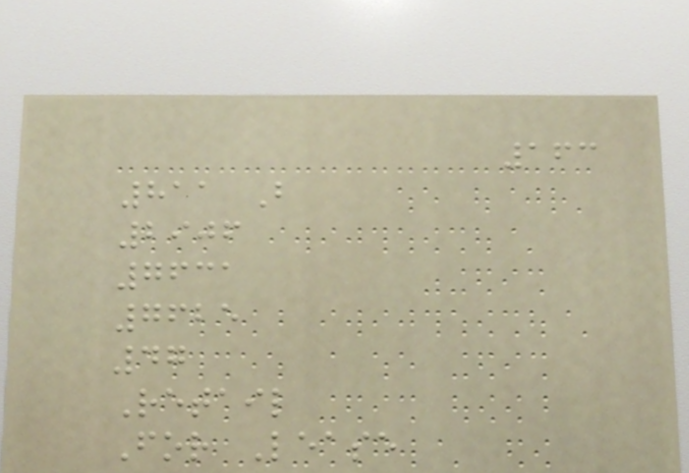163
811 B
2906
7631
7625
47
Retail
For Lease
